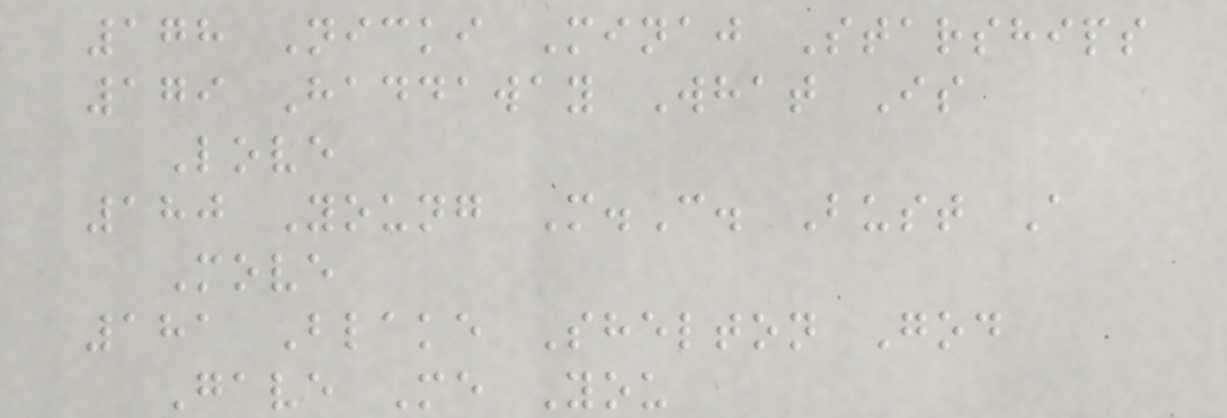178 Nicki Minaj Starships
179 Haddaway What Is
Love
180 Young M.C. Bust A
Move
181 Blake Shelton God
Gave Me You
